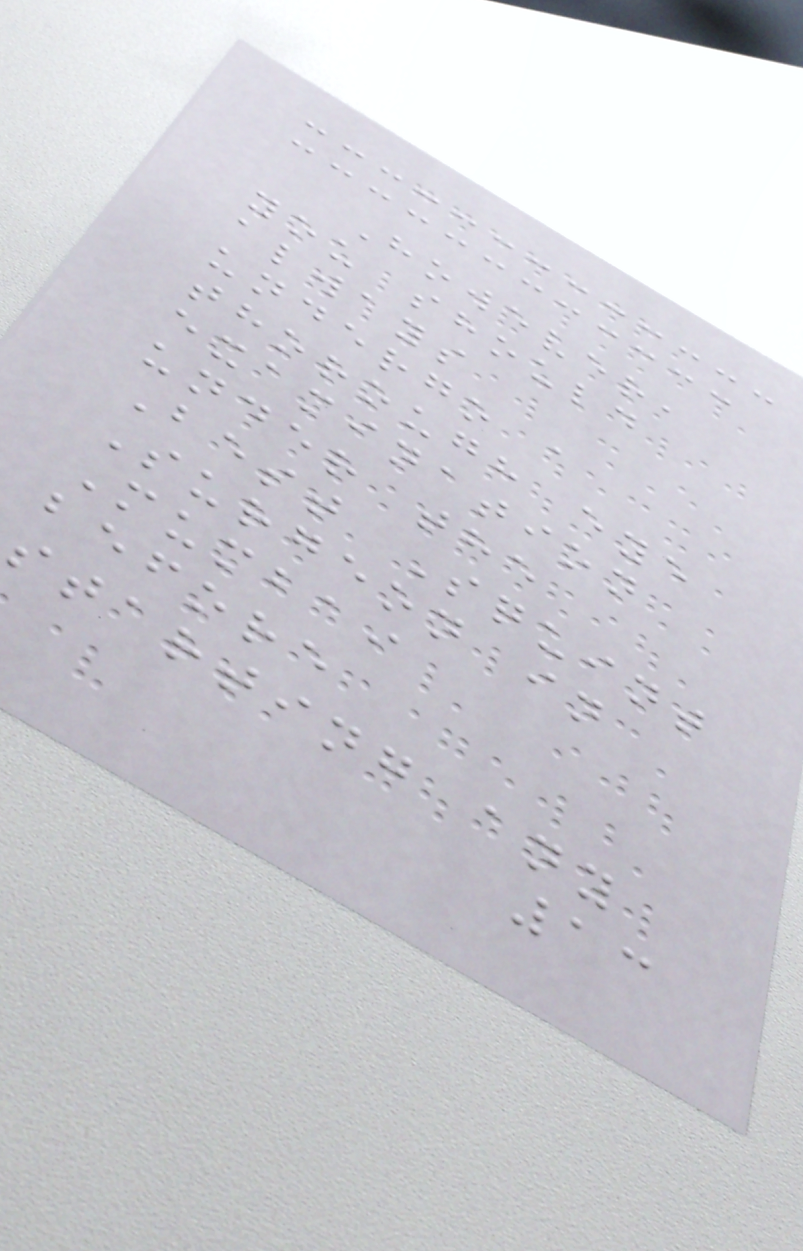However,
you should
always
undergo a
thorough eye
examination
under the
Best Squint
Surgeon in
Mumbai
before
starting any
13
